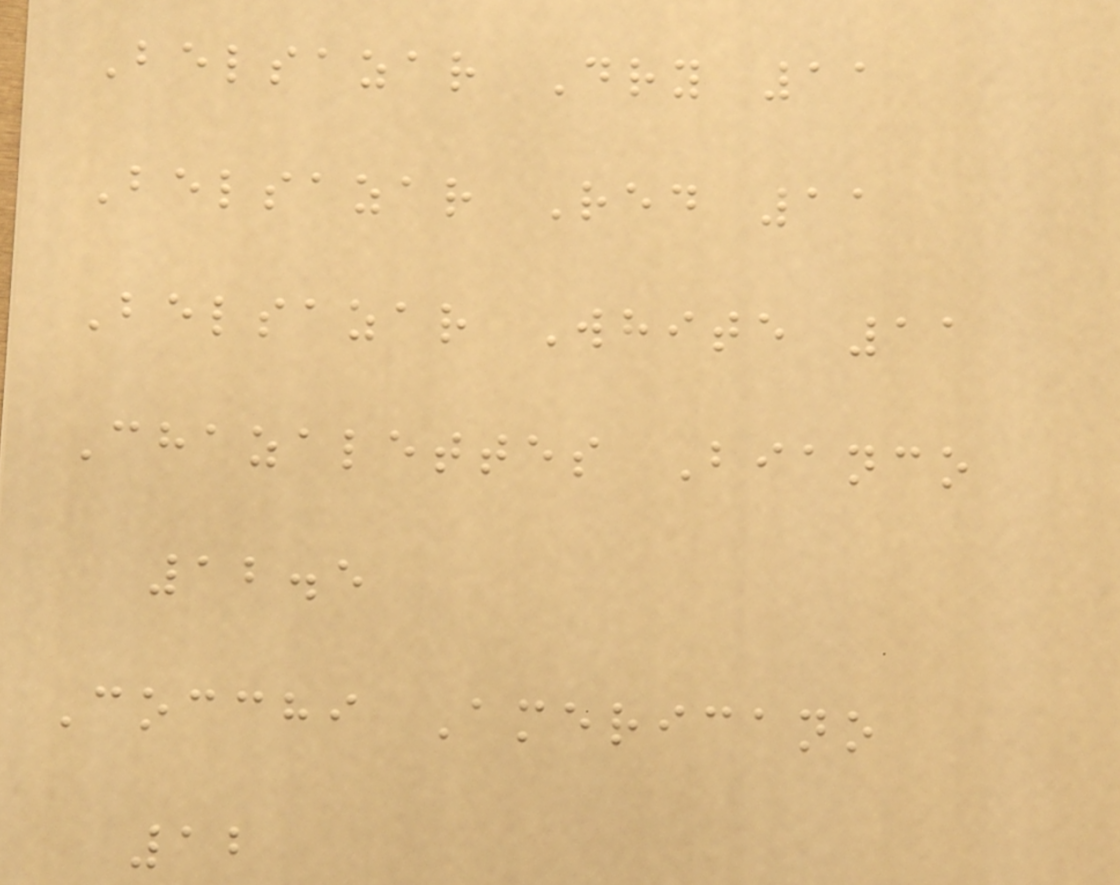Belsazar Dry 11
Belsazar Red 11
Belsazar White 11
Chazalettes Bianco
12.5
Cocchi Americano
12
